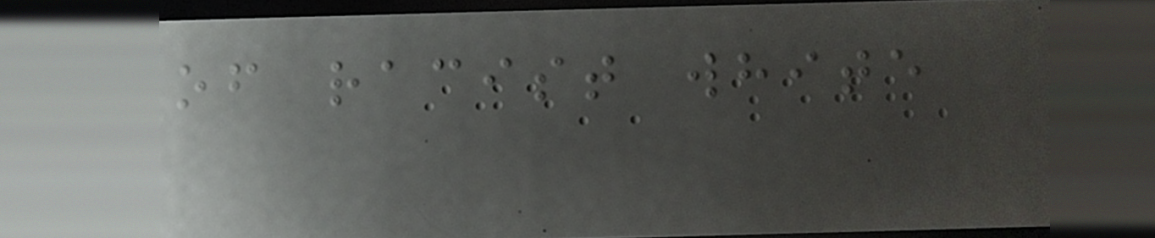of racist white
